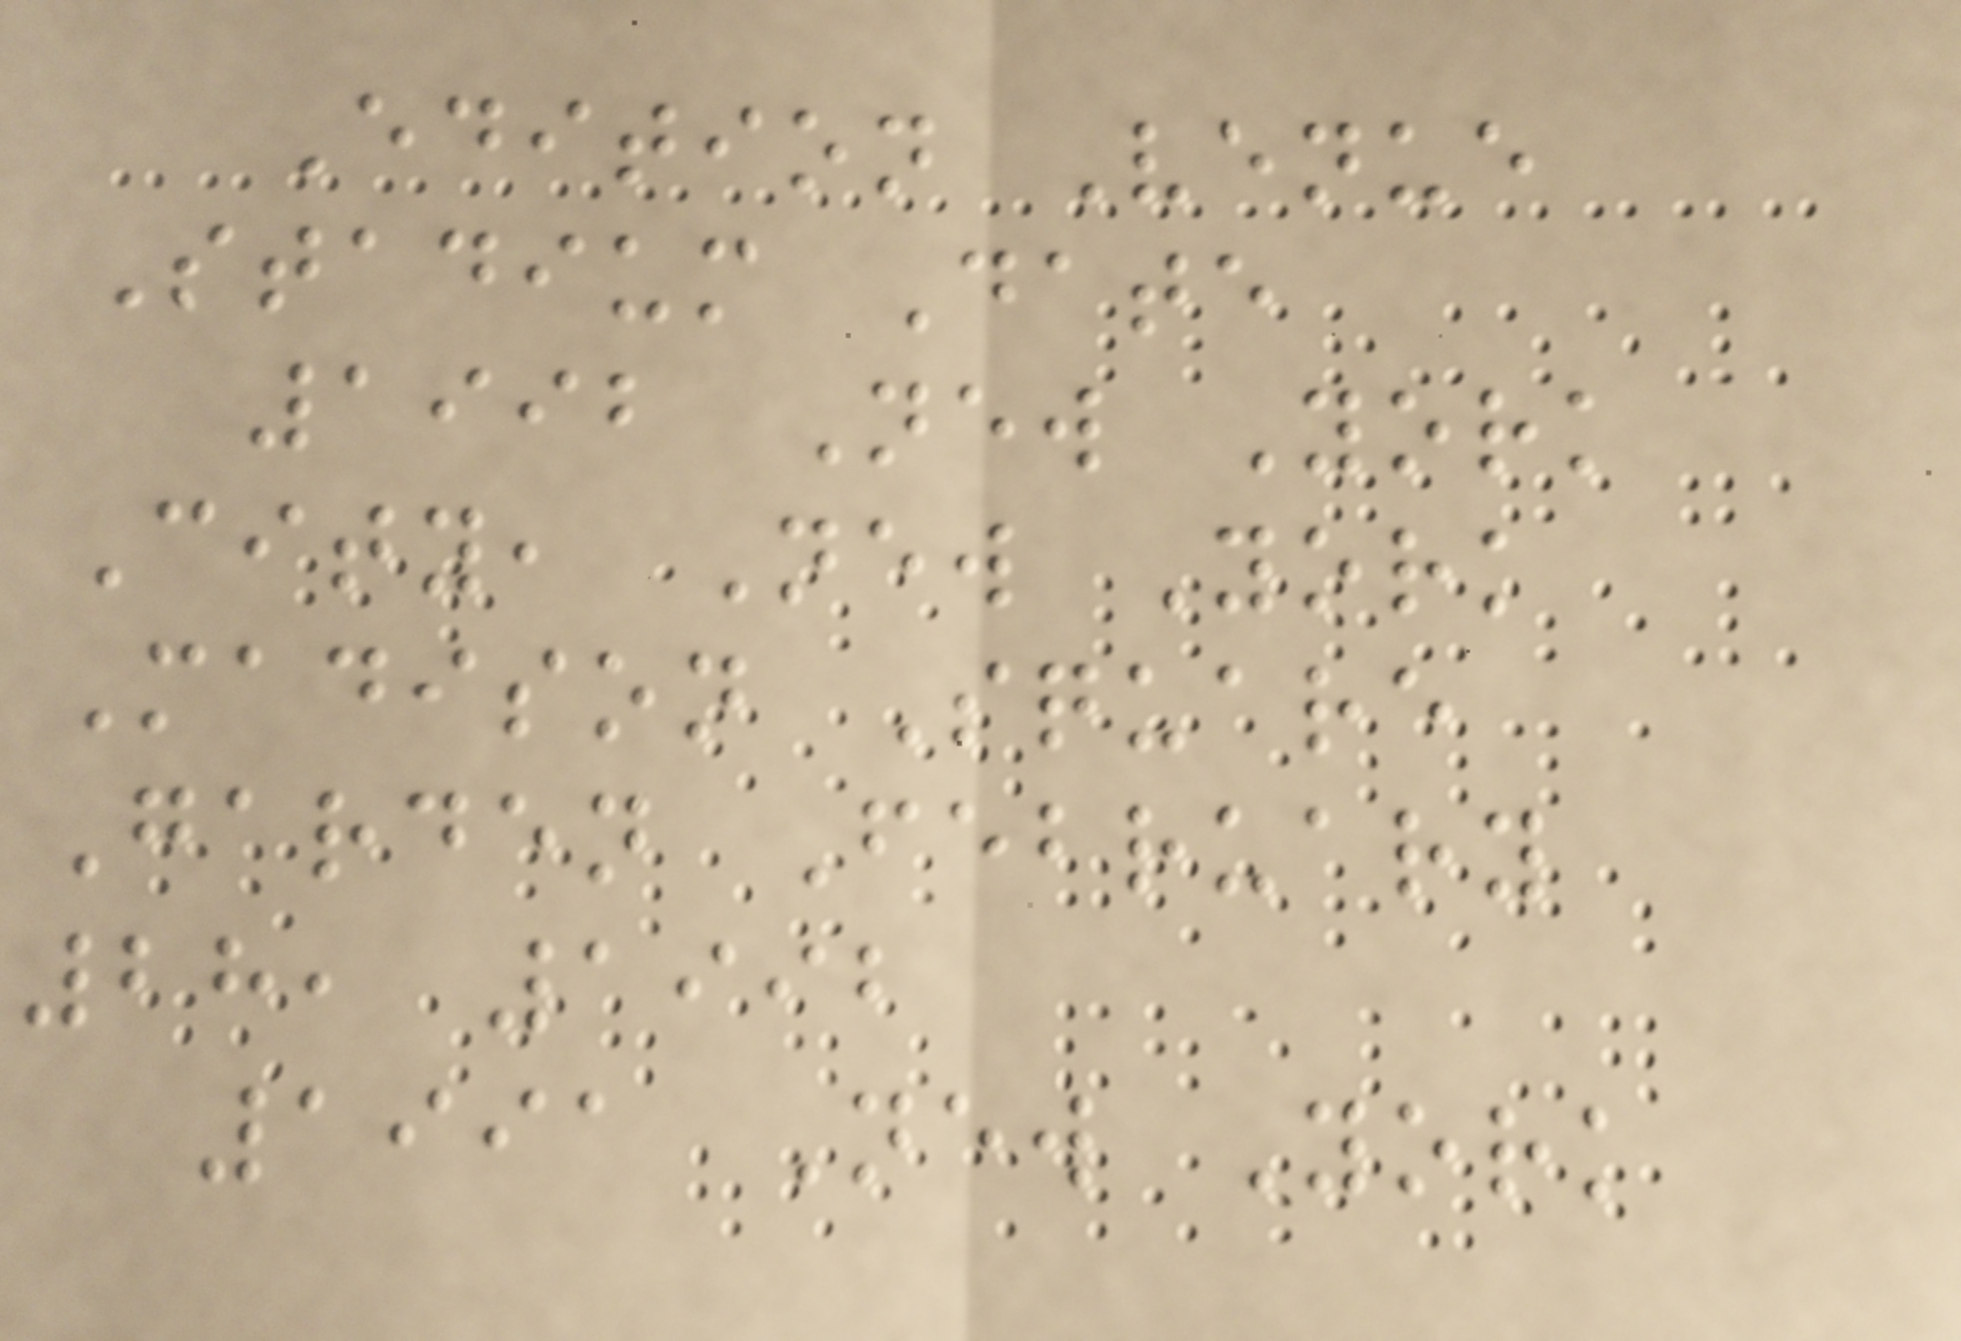Edition Venue
Stadium Date
1992 New York
City, New York
Madison Square
Garden February
28, 1992
1991 New York
